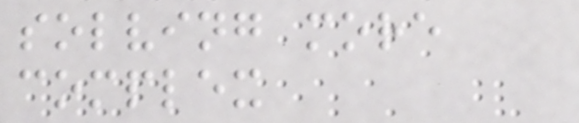solving more
complex
